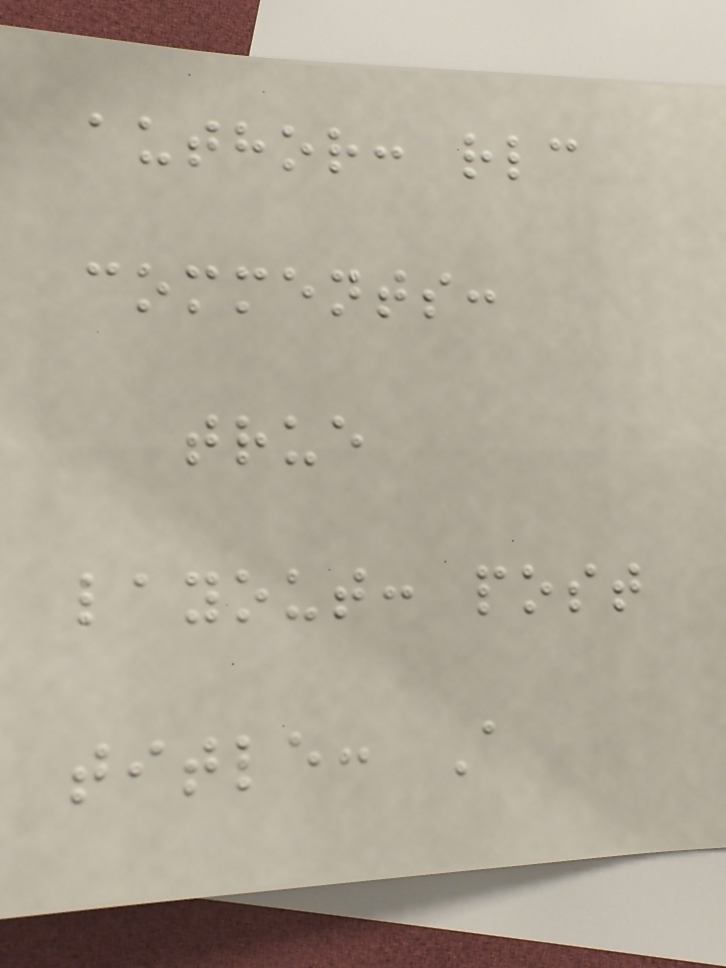author: rlc
comments:
true
layout: post
title: A
